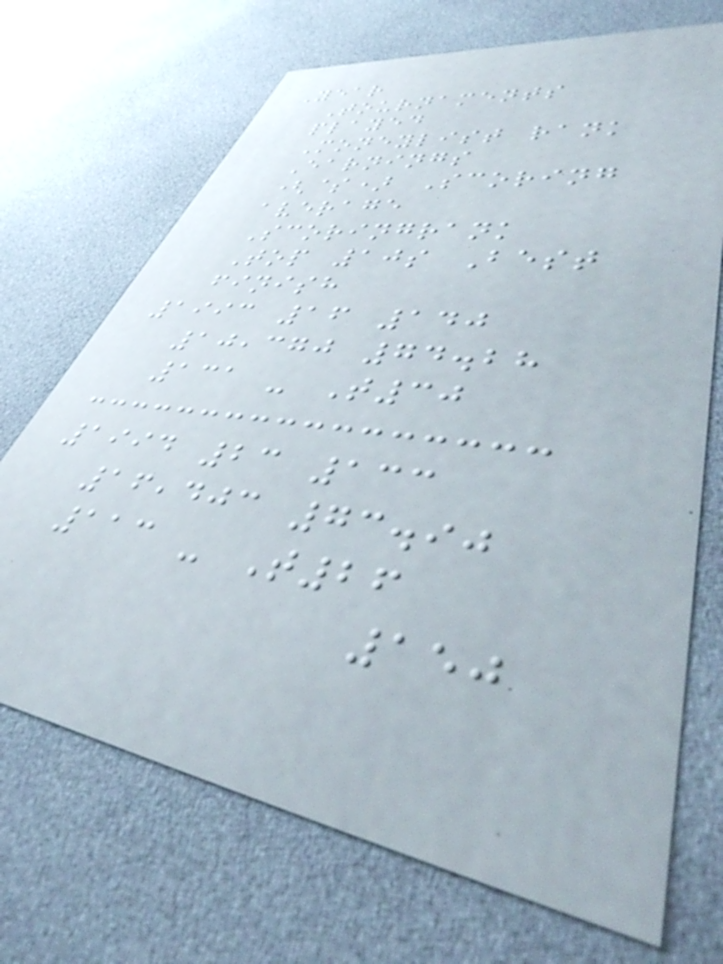Year
Tournaments
played
Moneylist rank
Earnings
($) Scoring
average
Scoringrank
Top 10s Best
finish
1993 16 140
10,370 74.28
131 - T30
1994 23 133
16,403 73.90
113 - T26
150
